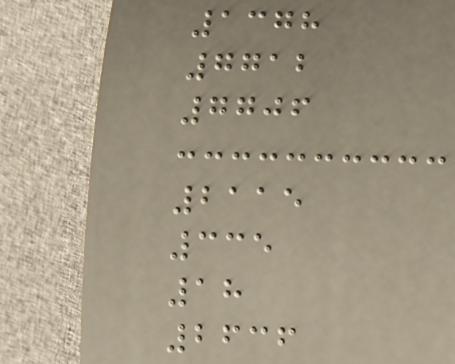1378
7712
7706
2115
335
18
2636
